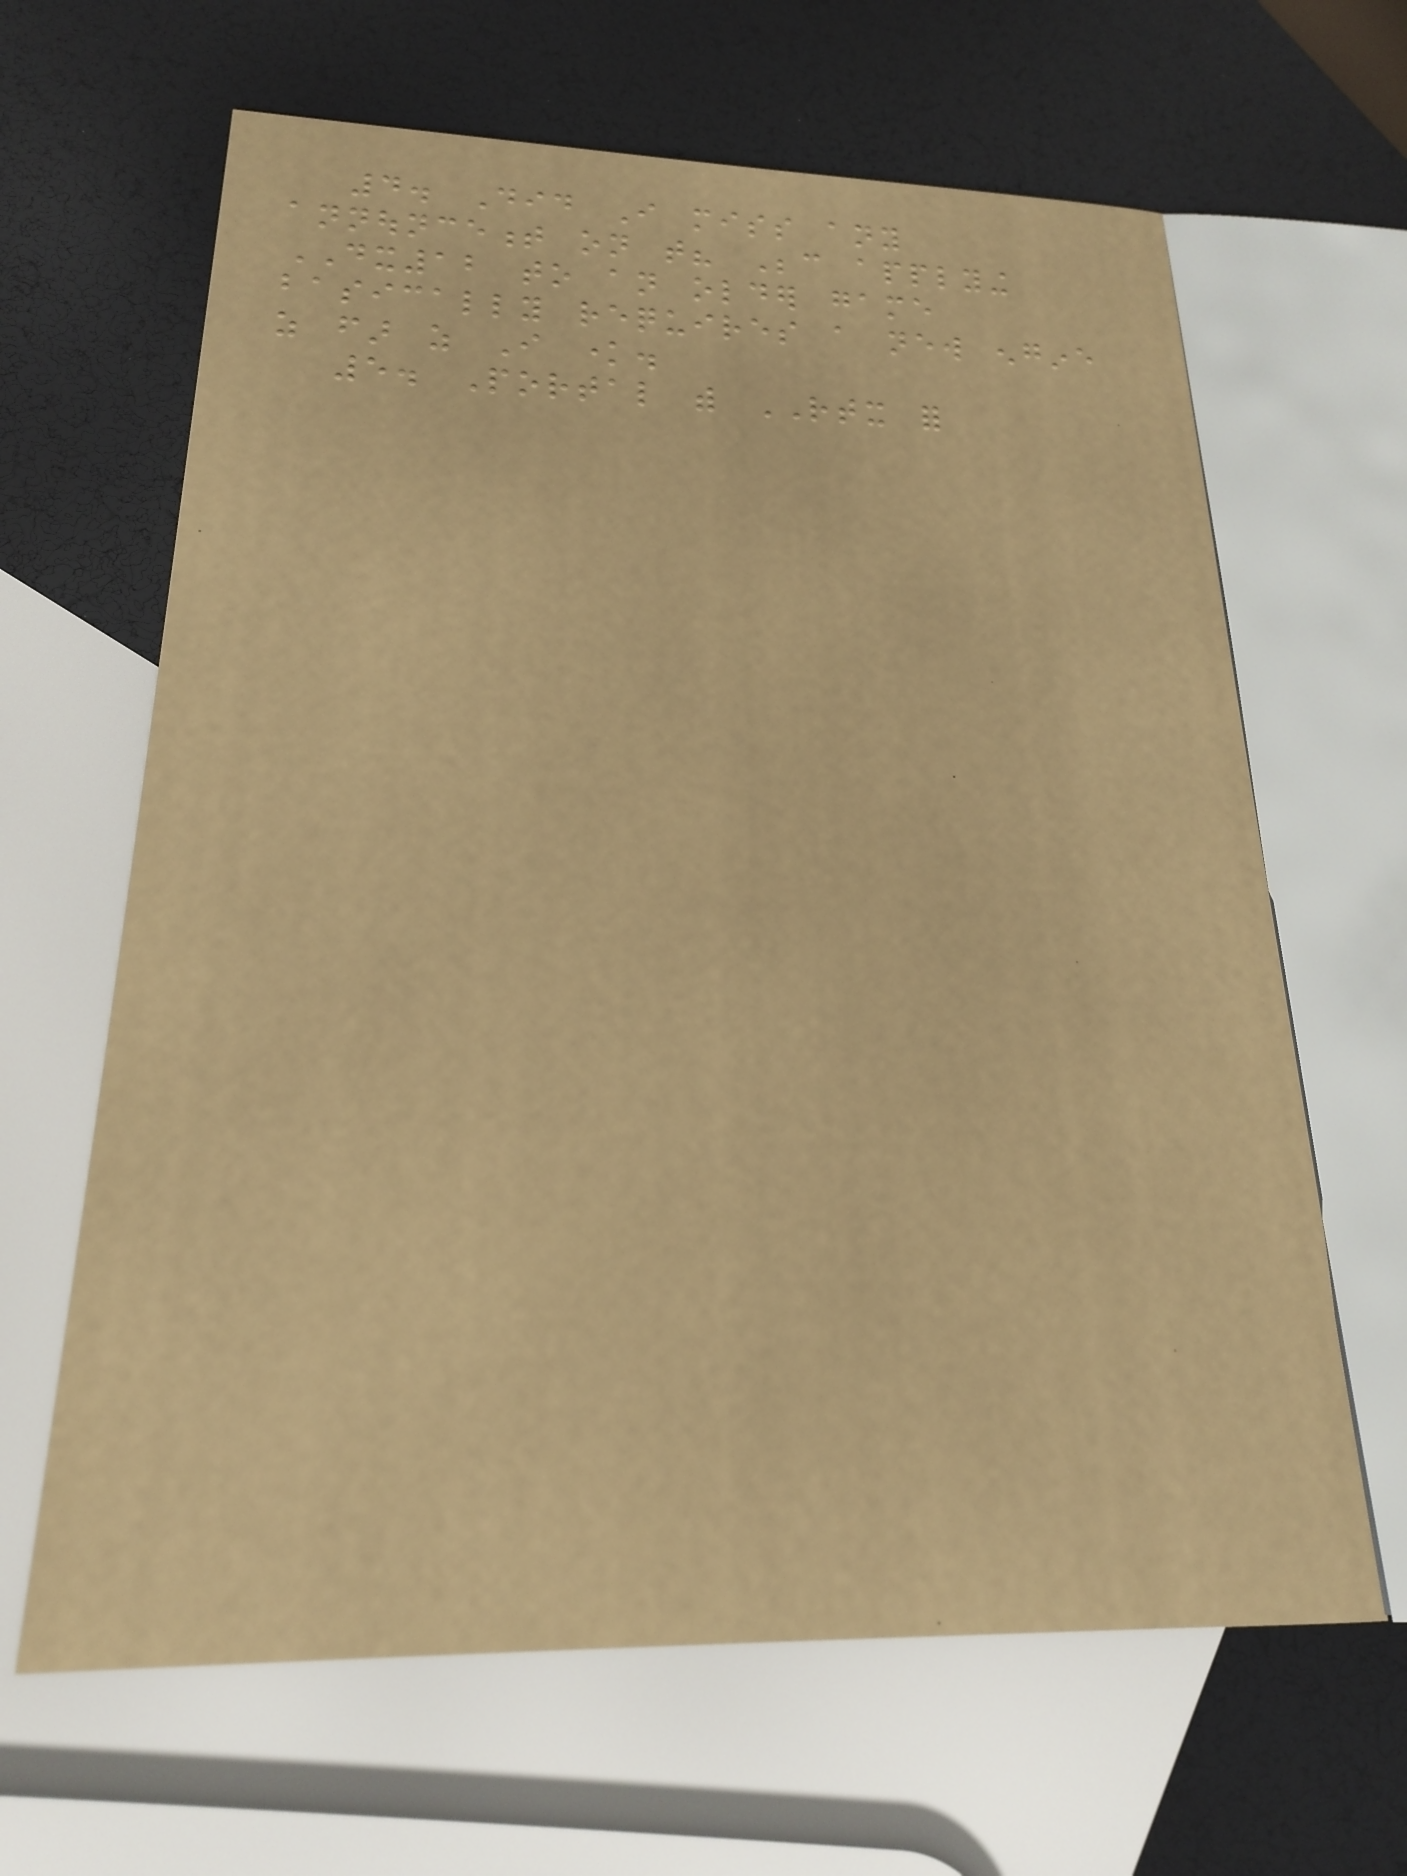4. Did I miss any
announcement on that? Because applying
DX12 to an older game
basically requires a new engine
as far as I know.
5. Portal with RTX for
